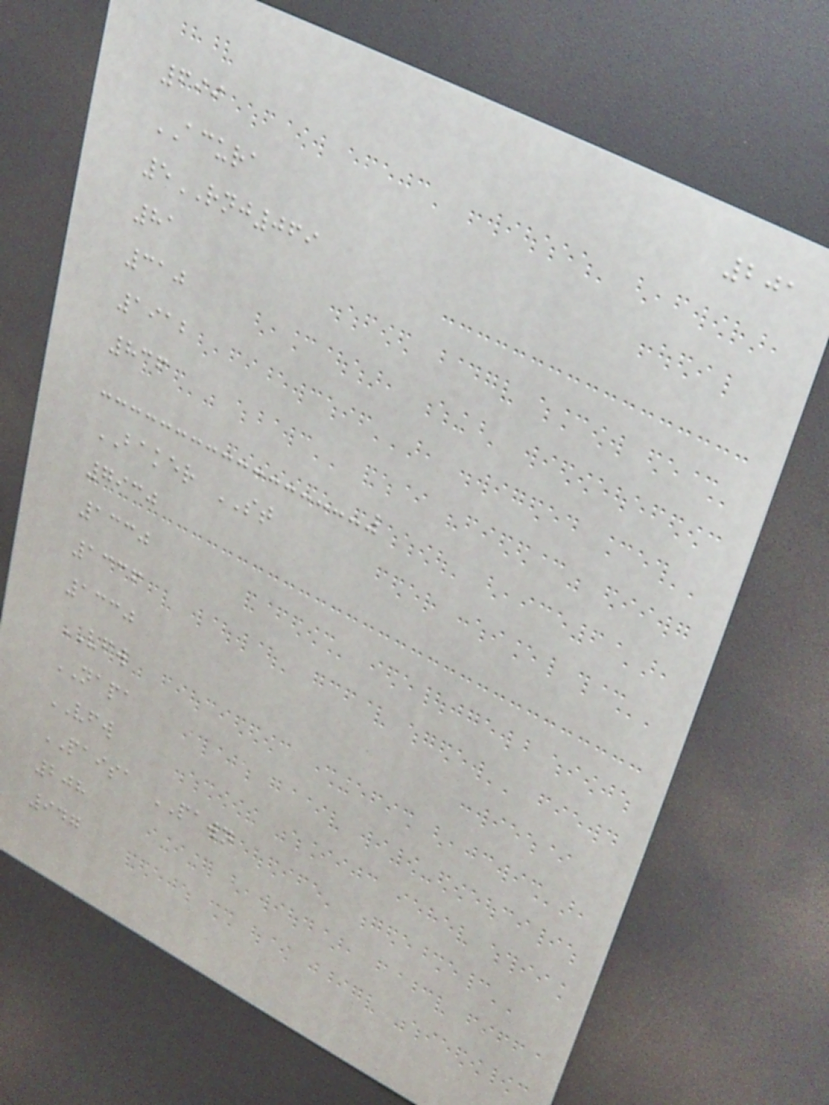201
699
ACURA
5RNJ069
81
310
1912
836
BAKER ST
7930
1330
1336
1330
VFW
NAPA
VFW
PAISA PAWN
208
947
